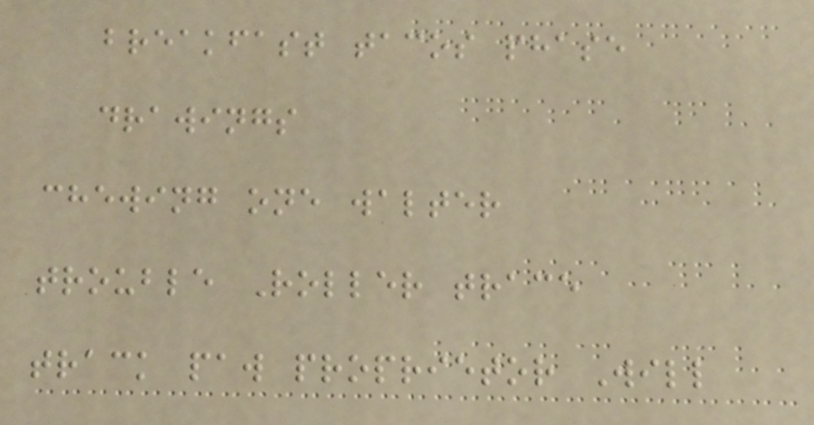breakfast tacos phase
drawings
chewing one walter
trouble Roller trace
track paw proprietor Will
